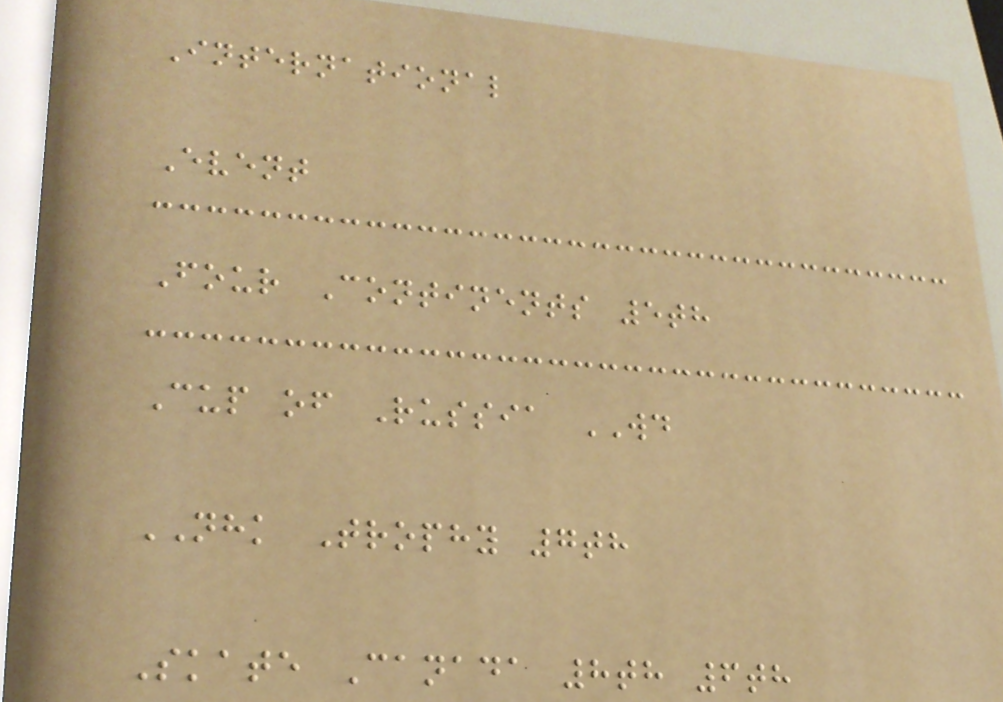International
Event
Four Continents 5th
Cup of Russia WD
NHK Trophy 7th
Skate Canada 8th 6th
